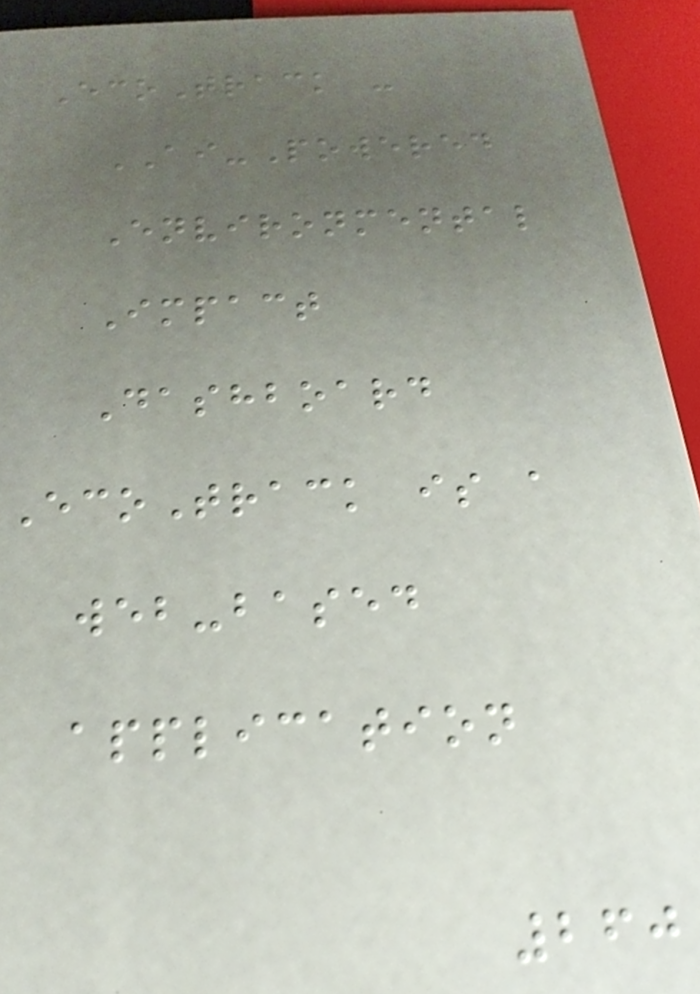EcoTrack -
AI-Powered
Environmental
Impact
Dashboard
EcoTrack is a
web-based
application
260
